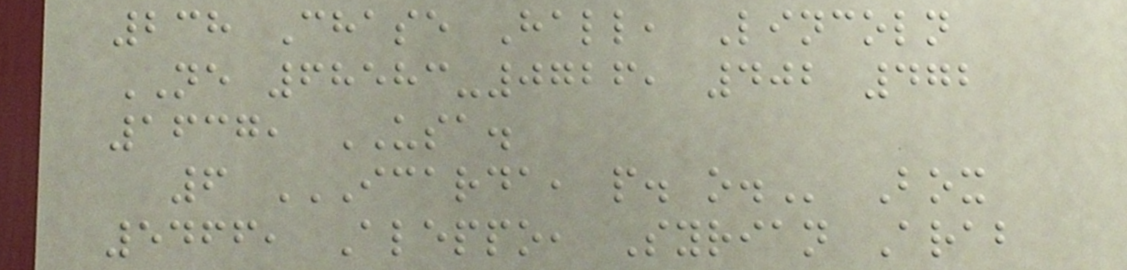238 Chase Hall, Lincoln
NE 68583-0726, 402 472
1637, USA.
6 ICARDA, P. O. Box
5466, Aleppo, Syrian Arab
